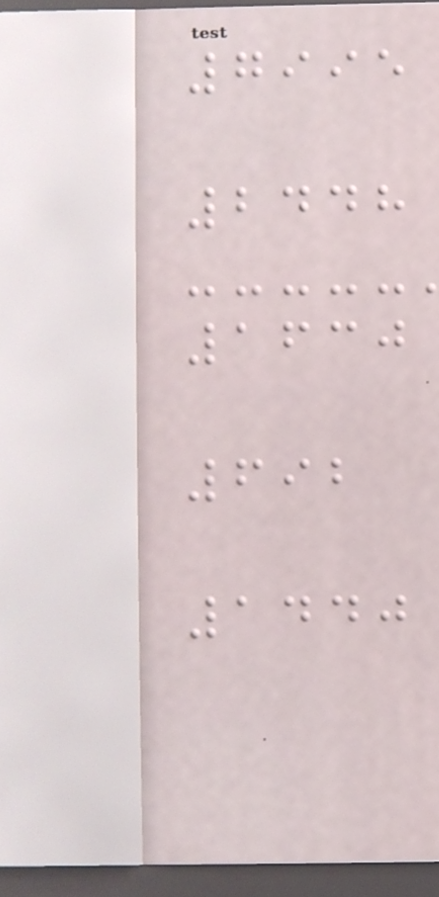7995
2448
1630
692
1440
